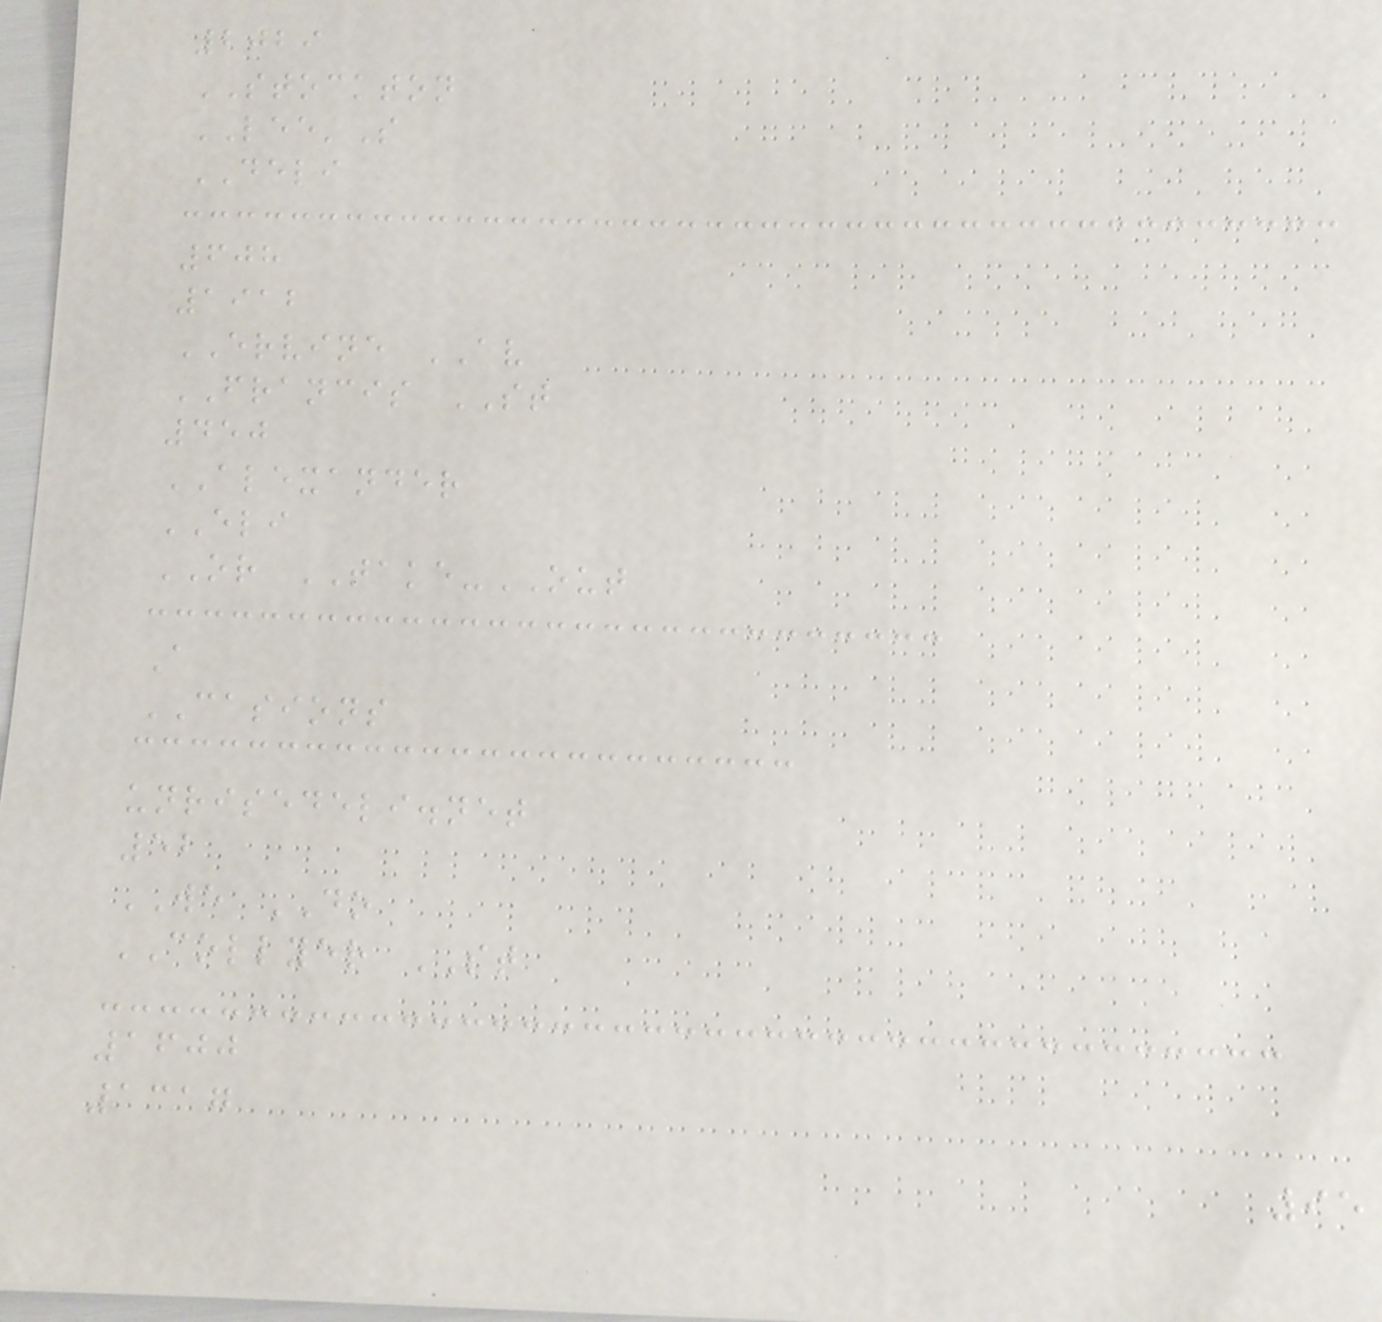2029
STOCKTON
LEE'S
DELI
608
1912
ERVINE AV
FRANCIS ST
450
ALEXANDER
ELI
OR TAKE-OUT
A
CASIONS
unrisedeli.net
52
WE DO
COLLYER ST
1600
1317
95
